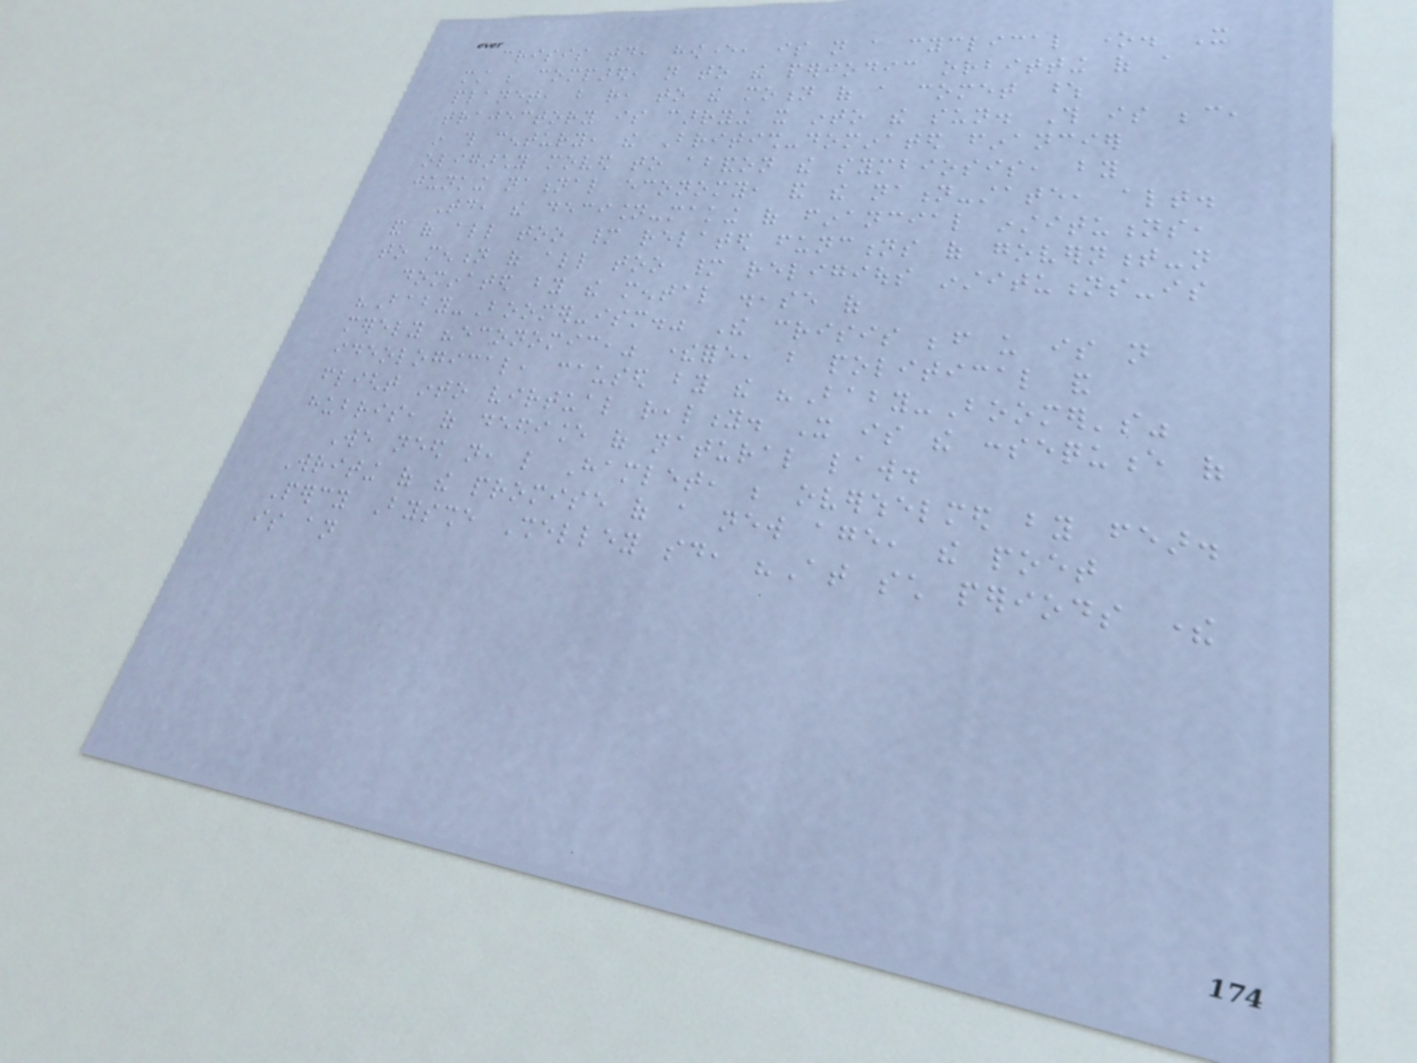crisis today, however, is not a cyclical one. It
must be compared, not to the periodic orbitting of a
planet, but rather, to the motion of a comet whose
trajectory is carrying it into the sun. This is because,
in this century, the British-dominated financier
oligarchy moved to abandon the symbiosis, by
junking national economy, and the nation-state, altogether.
Today, the decision-making of financial institutions,
and of all too many related functions of government-not
to mention of all too many religious institutions-is
dominated by the mental disease of
"Baby-Boomer-ism." The crisis before us is not
merely "economic," therefore, but political and
ideological, caused by the "Baby-Boomer's"
flight into virtual reality. It is the consequence of
hubris, of defiance of natural law.
We need not, like Hamlet, be overwhelmed by fear.
Writing of the promise of a new age, the poet
Percy Bysshe Shelley said, "At such periods there
is an
